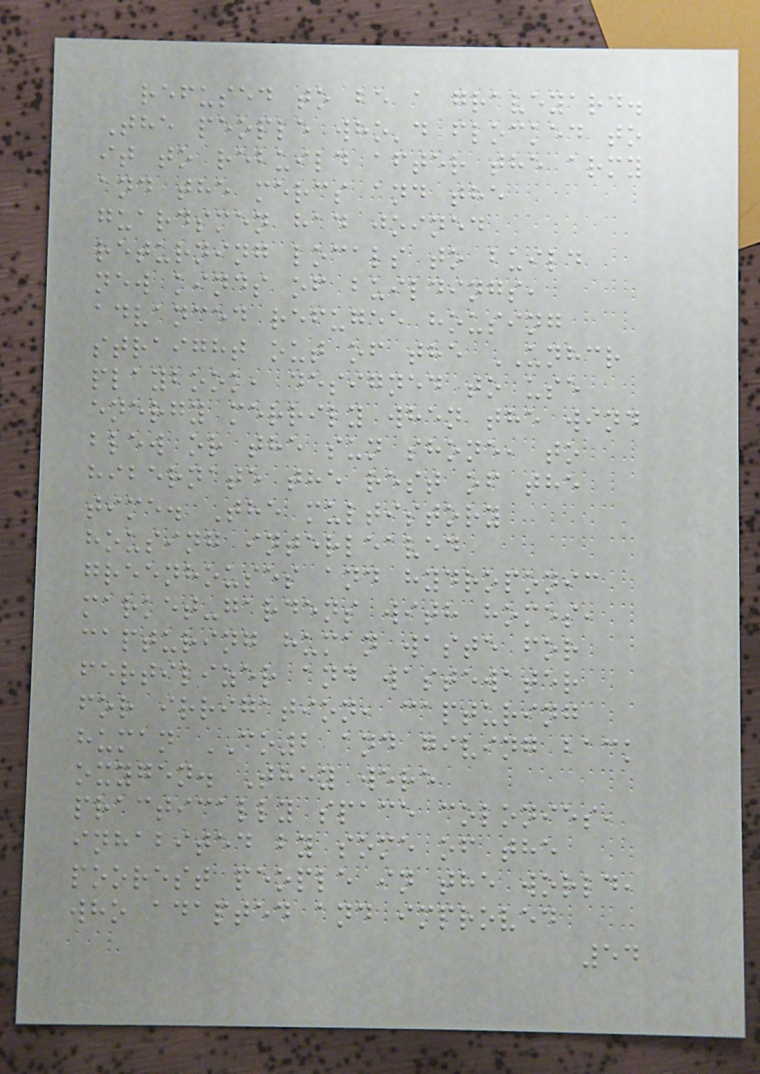refused to be a graveyard.
The people who'd flocked to
it to rebuild after the army
and the mercs and the
guardsmen had joined
returning locals to build
new kinds of buildings,
advanced refugee housing
straight out of the UNHCR
playbook, designed to use
energy merrily when the wind
blew or the sun shone, to
hibernate the rest of the
time. The multistory
housing interleaved
greenhouses and hydroponic
market-gardens with homes,
capturing human waste for
fertilizer and wastewater
for irrigation, capturing
human CO2 and giving back
oxygen. They were
practically space colonies,
inhabited by some of the
poorest people in the world,
who adapted and improved
54
